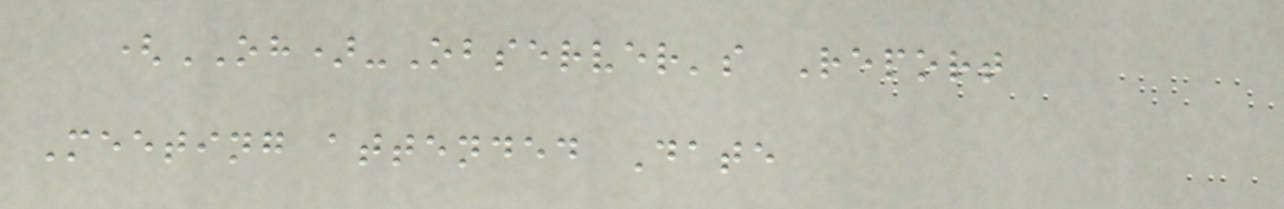(OH)-Observer's Report
Meeting attended Date
